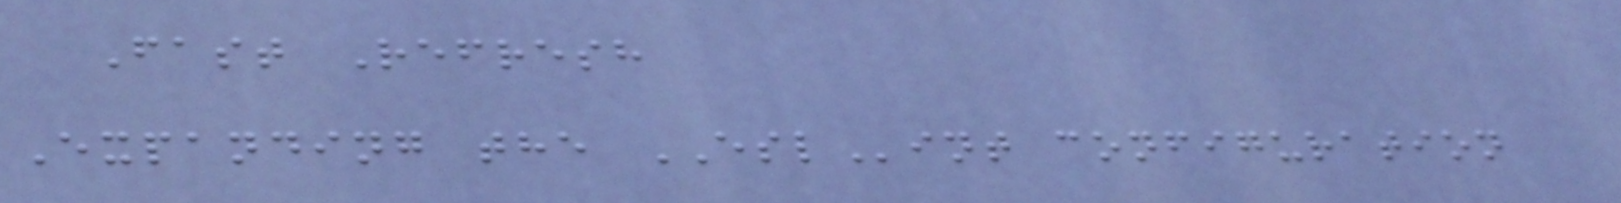Fast Refresh
Expanding the ESLint configuration
